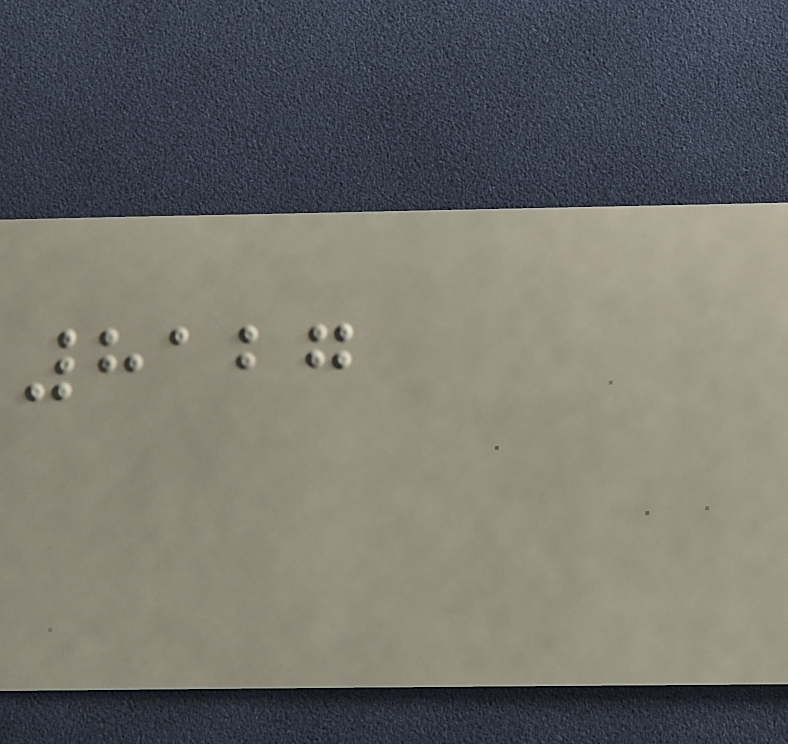8127
